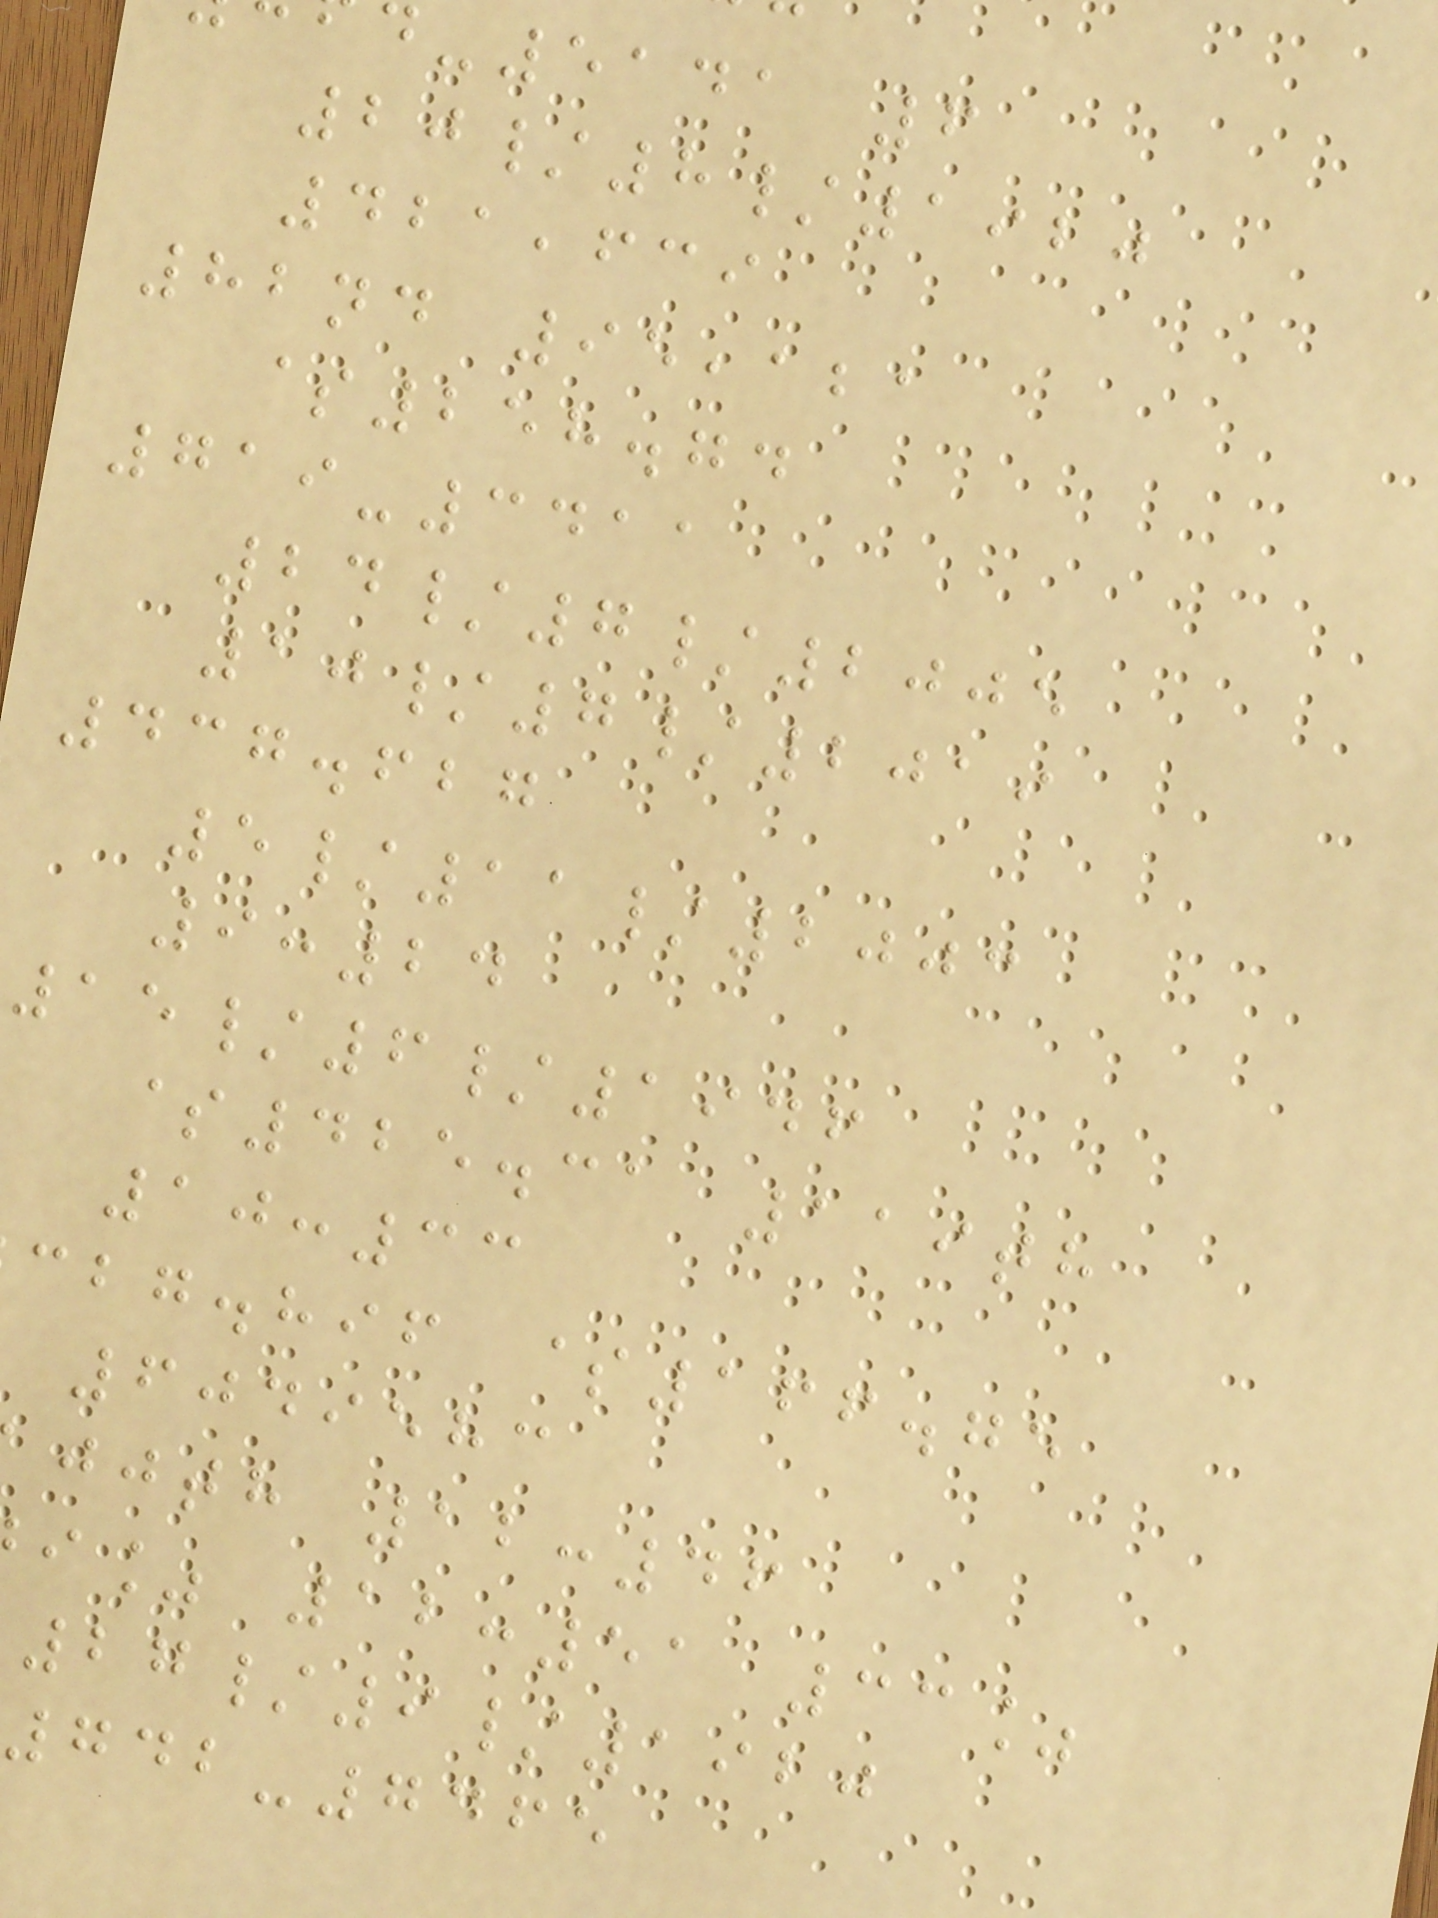-5141 6
20/8/1920
421,639
82nd 95,121
$258.74
719-3411
24/7/2005
10/7/2019
437.627
5/11/2003
9:24
15/6/1946
$425.31 119th
10:33
cbg.hif $166.75
6049583
jjth 12:46
i% 12:51 33%
27/9/1920
742-7465
